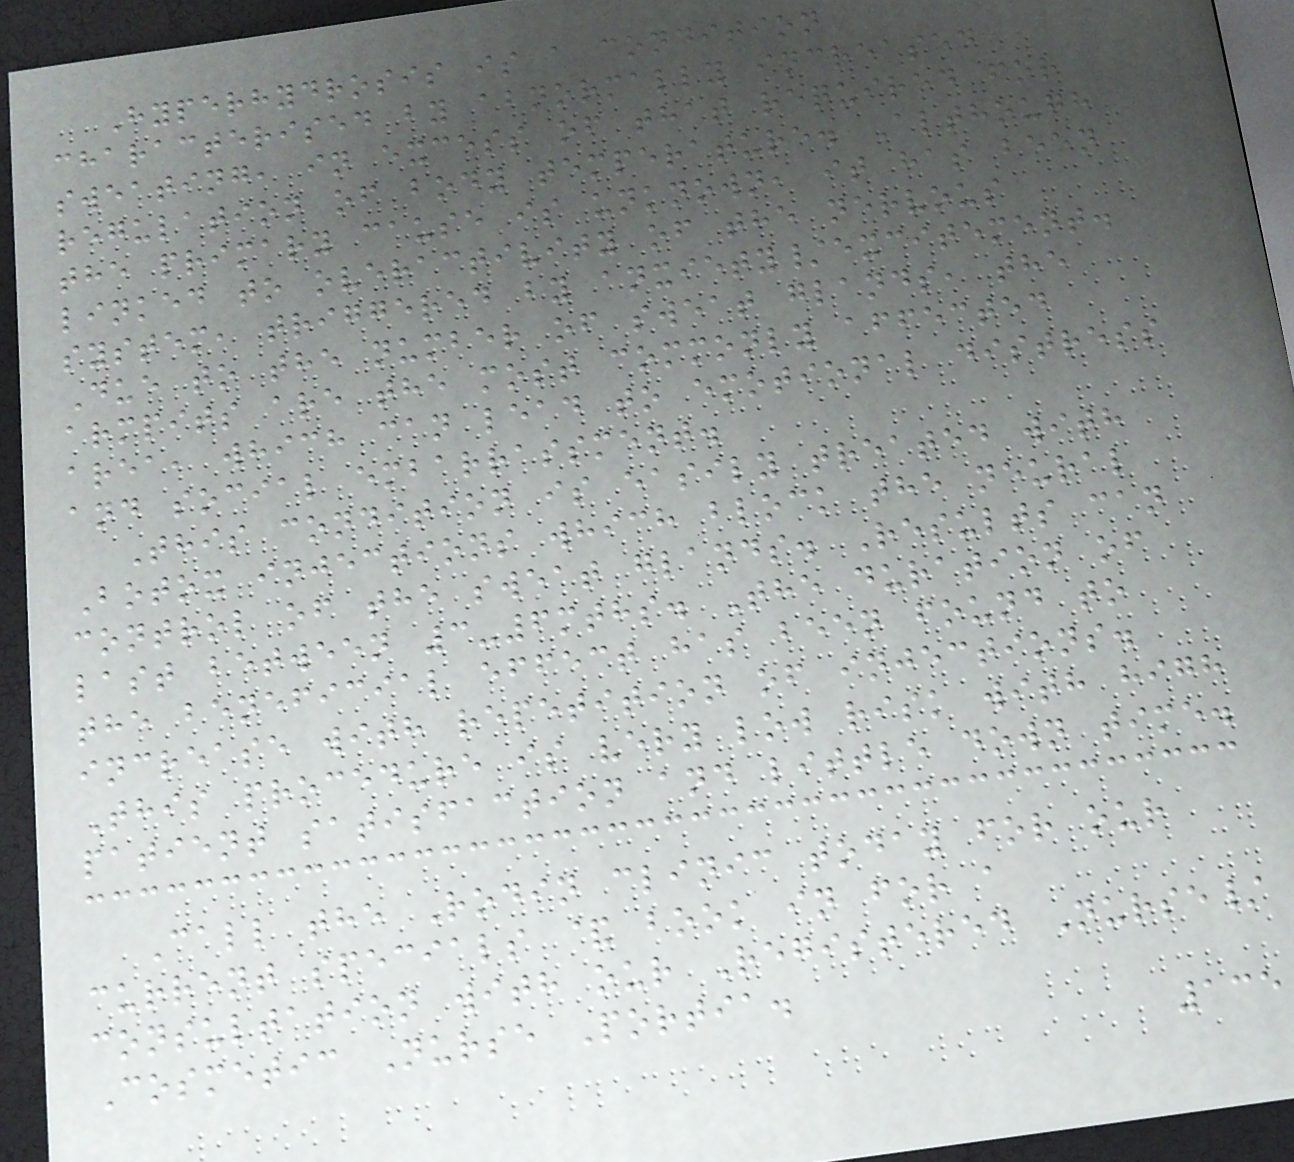Hyperhydrosis is a condition
characterised by abnormally increased
sweating, in excess of that required for
regulation of body temperature. Although
the primary cause is unknown, it has been
linked to overactivity of the nervous
system, triggered by anxiety/excitement.
Due to the number of sweat glands, the
armpits are the most commonly affected
area, which can lead to emotional distress
and social embarrassment.
This condition is easily treated with
Botox injections which block the neural
control of the sweat glands. Results can
last between 3-6mths. The duration of
the beneficial effect has been found to
increase with repetition of injections.
This procedure is very low risk with high
patient satisfaction and little down time.
Call the Rodin clinic today for our
current specials & book in for a
consultation with our Registered Nurse/
Cosmetic Nurse Portia.
135
